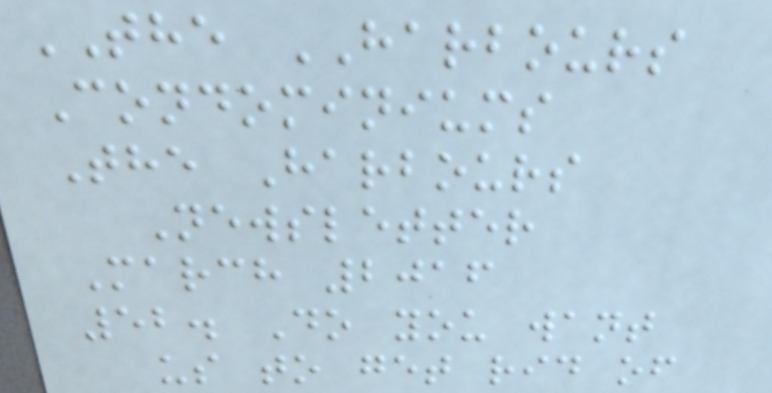THE HARBOURS
Condominiums
The Harbours
Newsletter
March 2016
52. Do you want
us to get rid of
